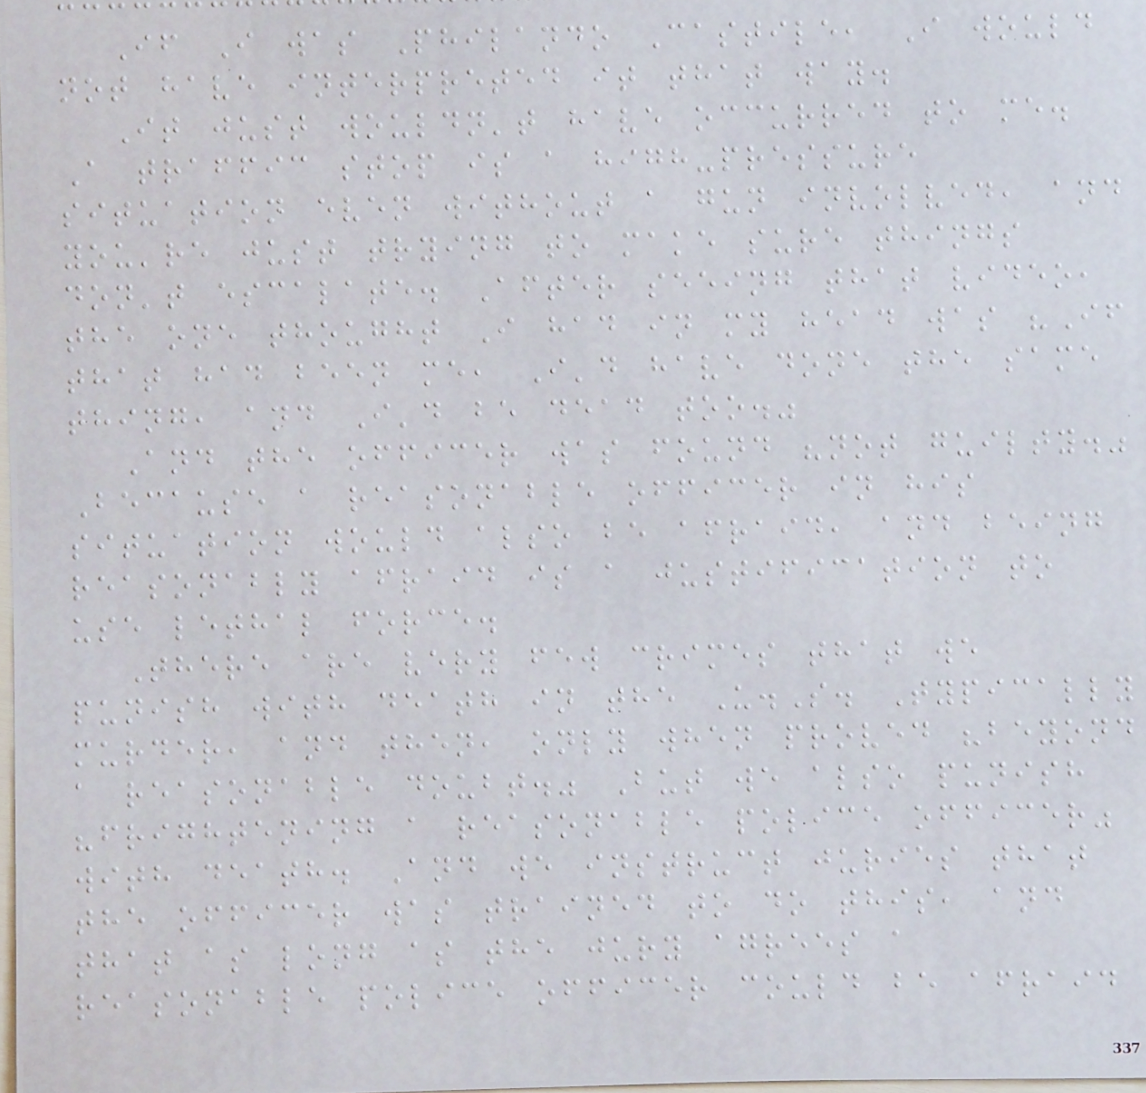If I was Philando Castile, I would
not have interpreted it that way.
It just wouldn't have occurred to me.
A traffic stop is a high-pressure
situation even without a gun involved, and
you're just trying to make sure things
don't escalate. After seeing that video,
the one thought I had in my head was "If
that had been me, I'd have done the same
thing, and I'd be dead too."
And the officer was found "not guilty."
Because a reasonable officer in his
situation would also be afraid, and being
reasonably afraid is a justification to
use lethal force.
There are very few crimes that we
punish with death in the U.S. Typically
murder, and then, only when proved "beyond
a reasonable doubt." But we also punish
"frightening a reasonable police officer"
with death. And we instruct juries that
the officer was trained to do this, and
that as long as the jury agrees a
reasonable police officer could be afraid
